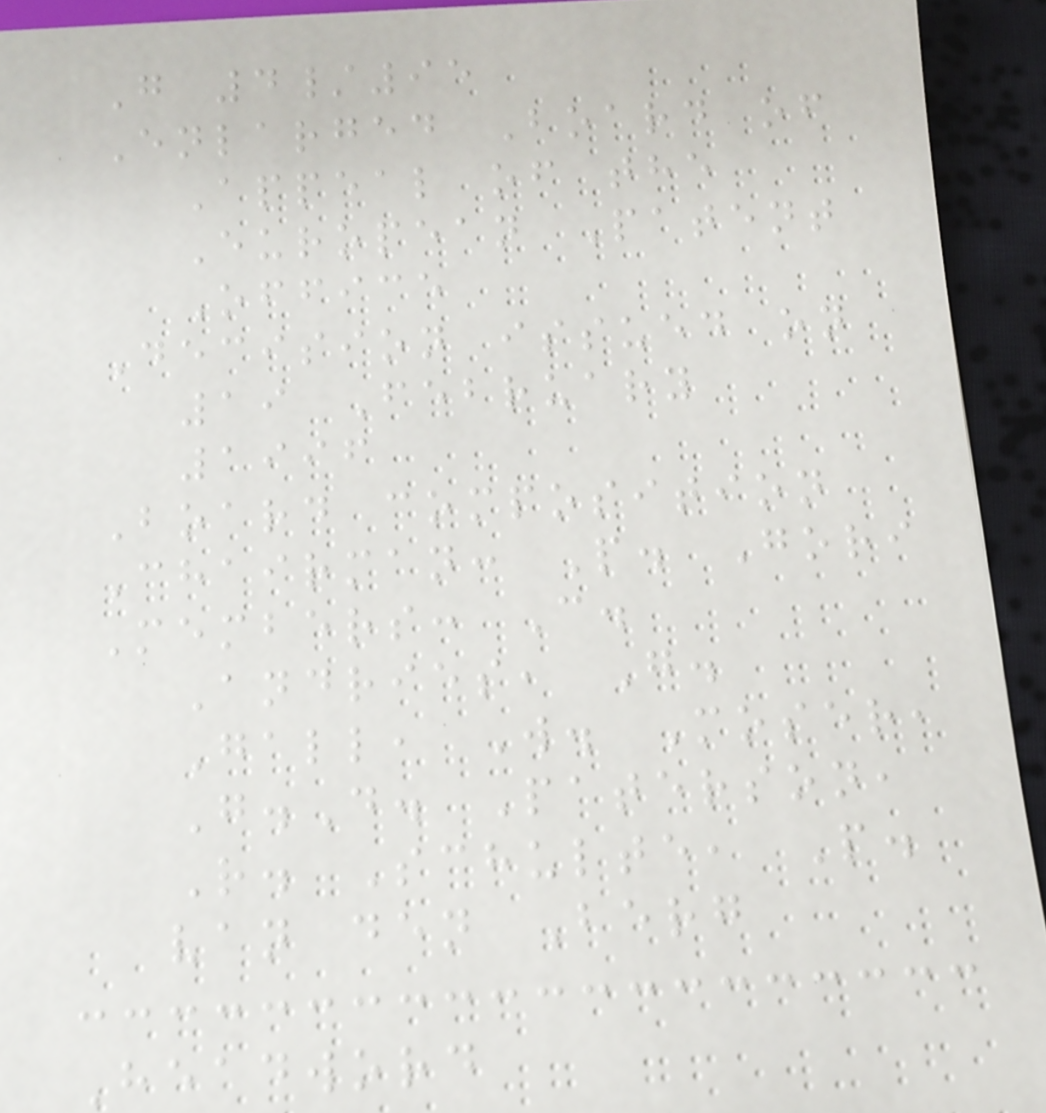G 4/95
Enlarged Board of
Appeal of the
European Patent
Office
Decision issued on
19 February
1996
Board composition
Chairman: P. Gori
Members: C.
Andries, G.
Gall, W. Moser,
G.D. Paterson,
R. Schulte, P.
van den Berg
Headword
